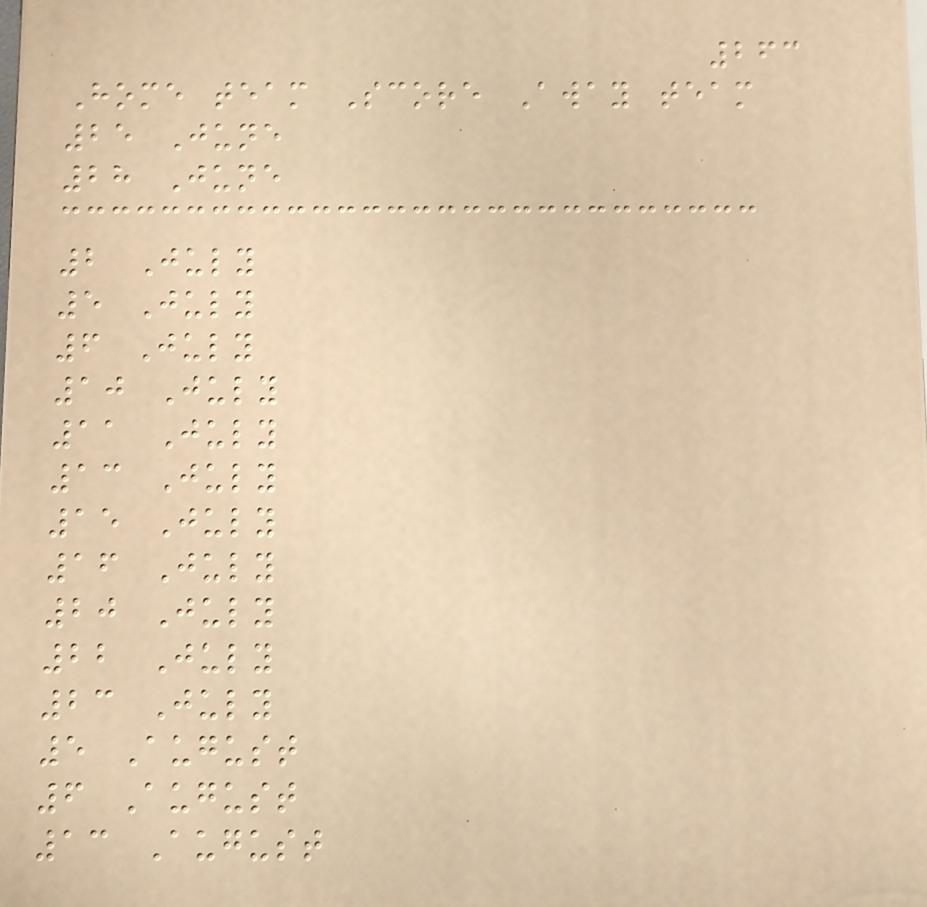263
Home team Score Away team
25 June
28 June
2 July
5 July
6 July
10 July
11 July
13 July
15 July
16 July
20 July
22 July
23 July
5 August
6 August
13 August
